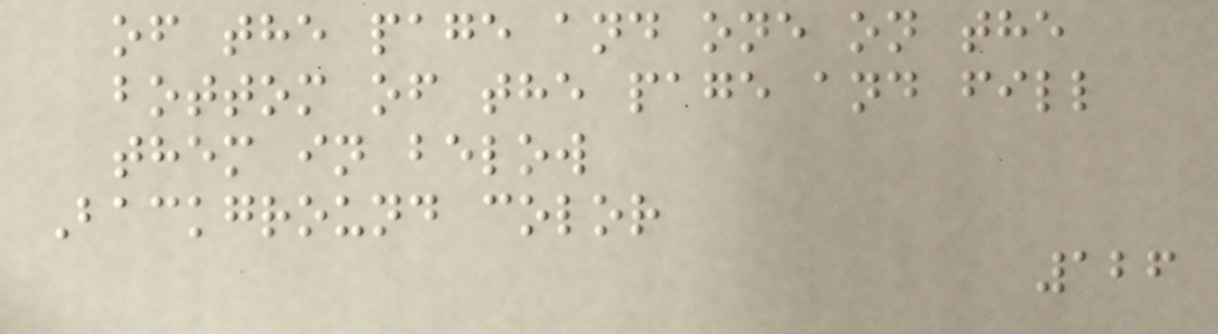of the page and one on the
bottom of the page and fill
them in below
Background color
126
